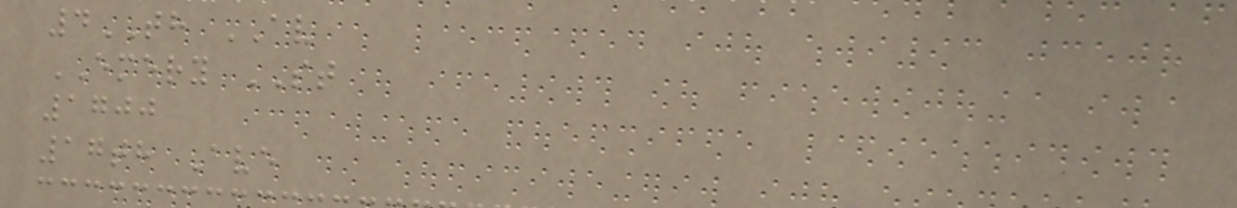4TH AV
EMERY ST
1700
17th Ave
